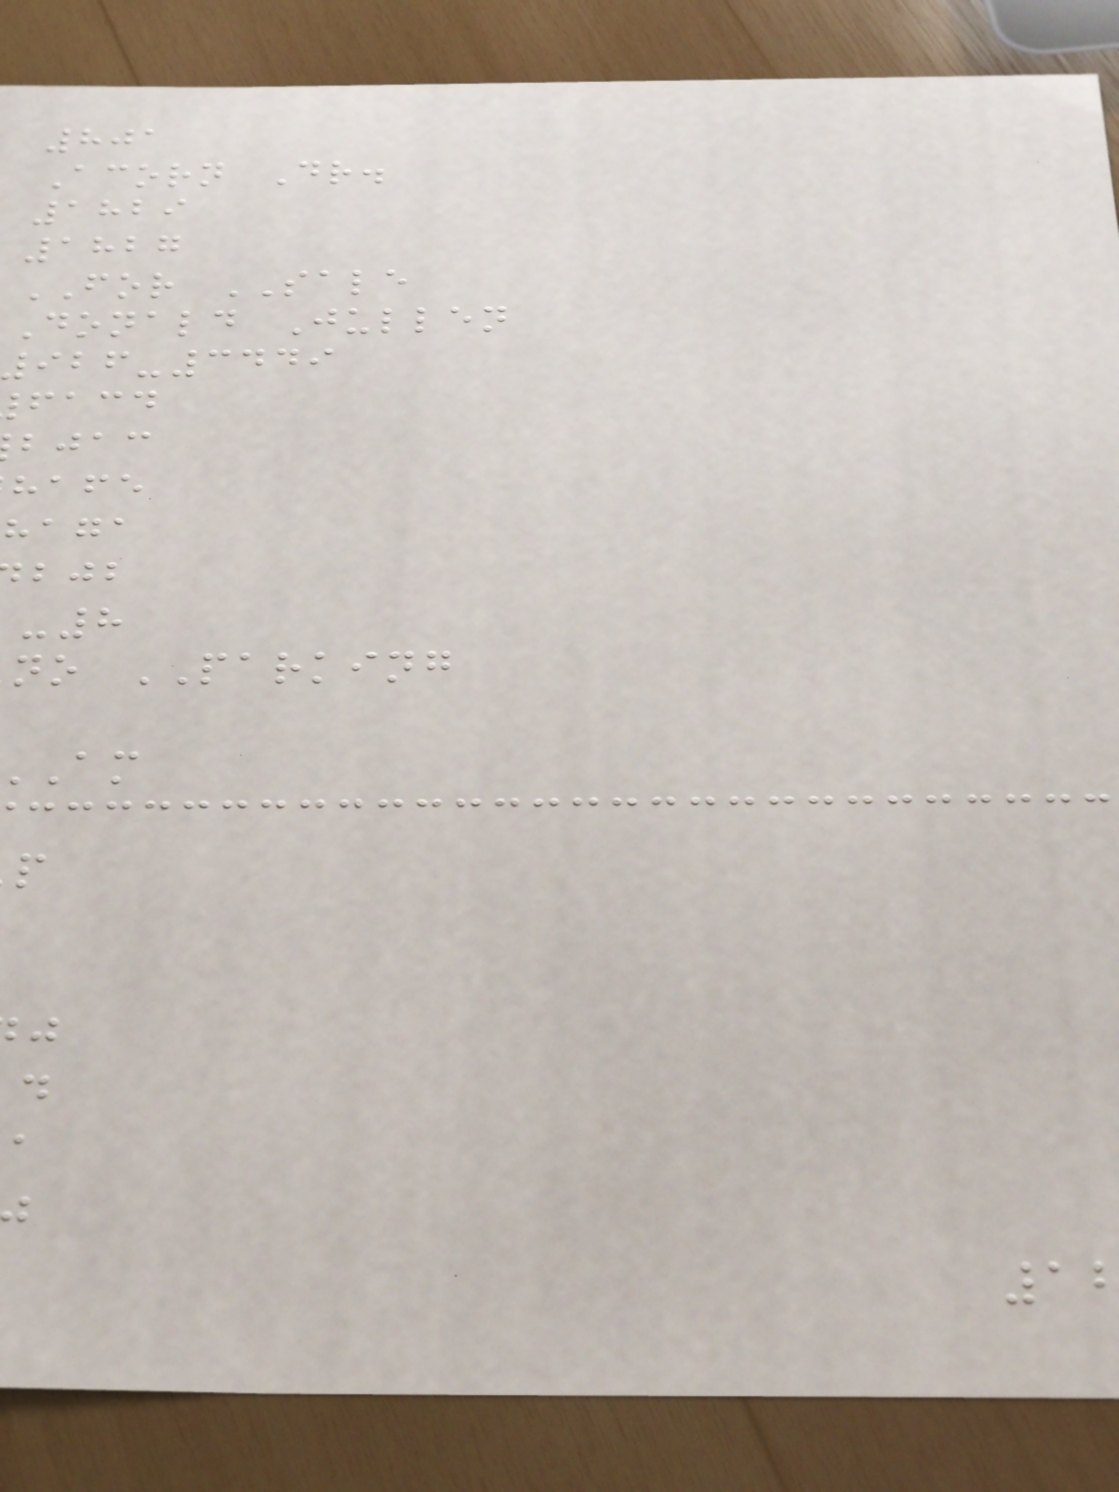801
Acorn Dr.
1829
1827
FOR SALE
Donald Jullen
926-3449
facd
bjac
hafe
haga
no PARKING
